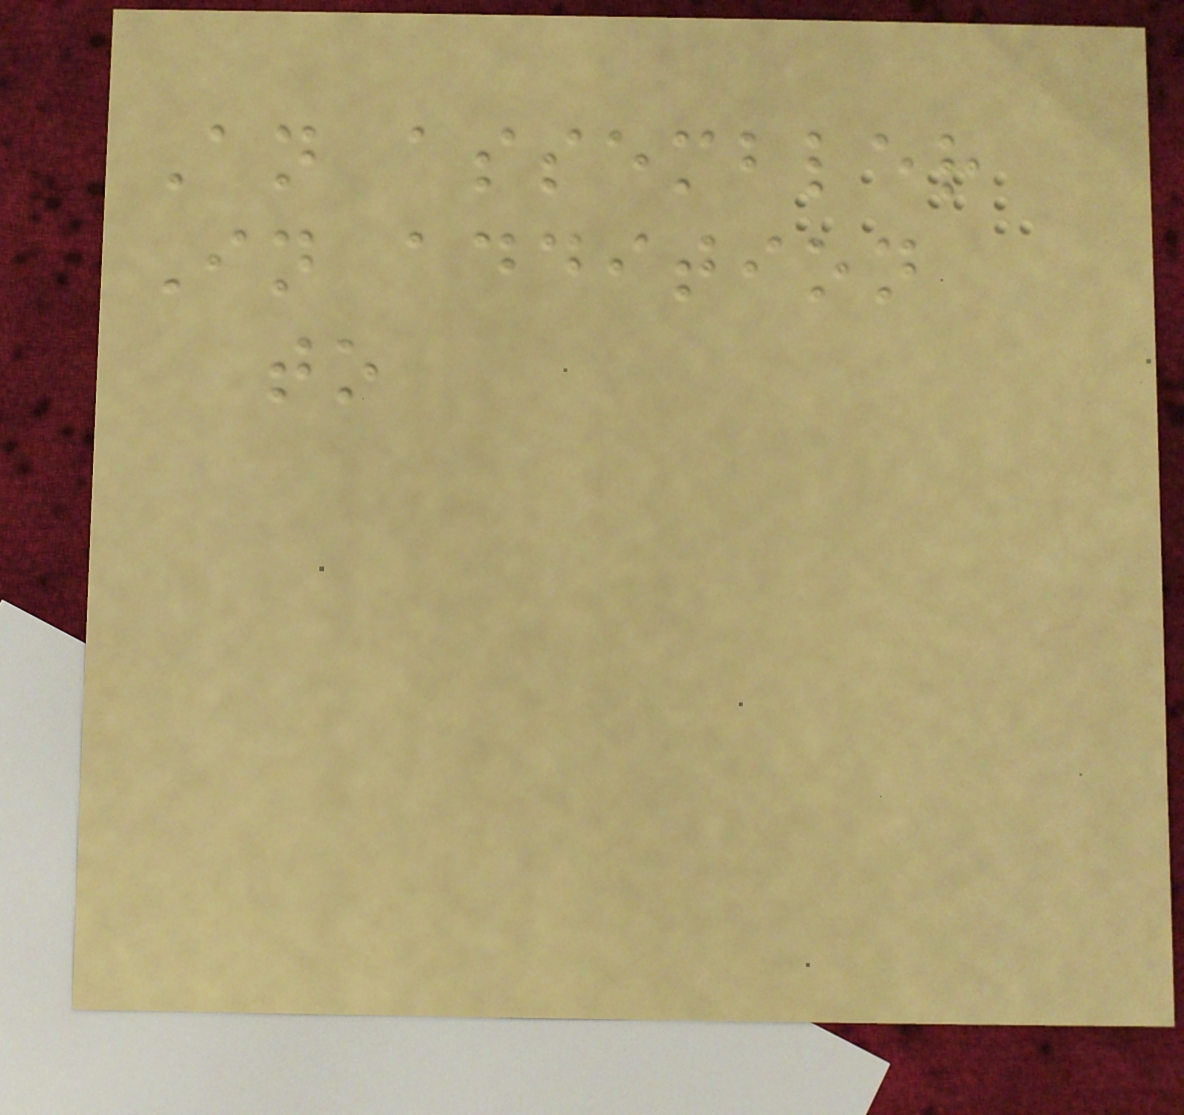An assembler
In addition
to
